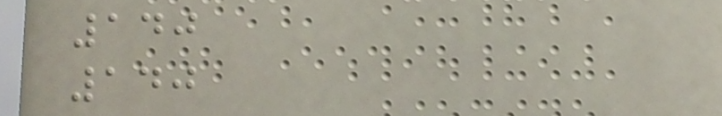140
140
